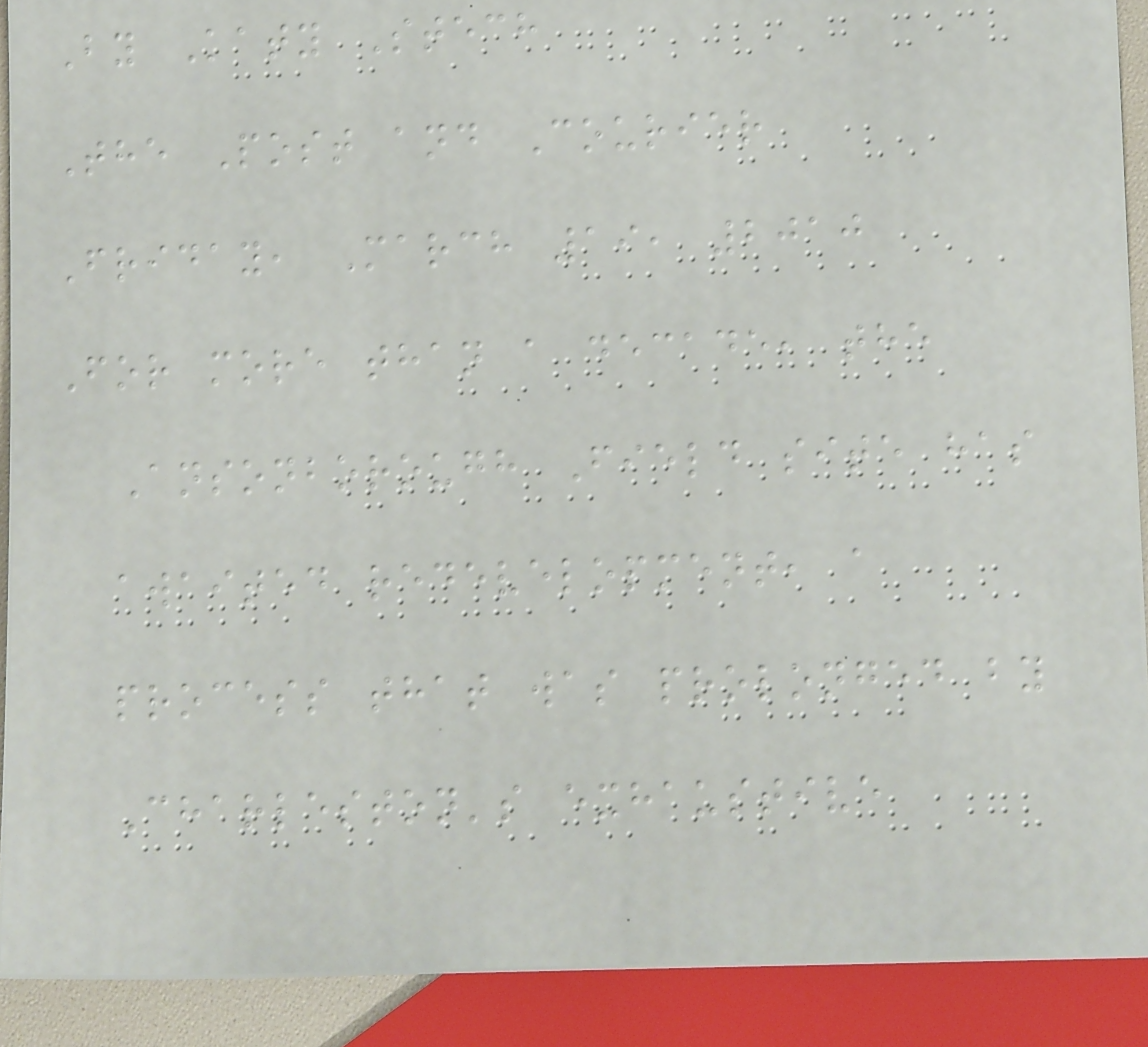By Katy Stech
The Post and Courier
Friday, March 19, 2010
For more than a decade, the
Ansonborough Field site has
awaited redevelopment, a
process that was prolonged by
Charleston's exhaustive
